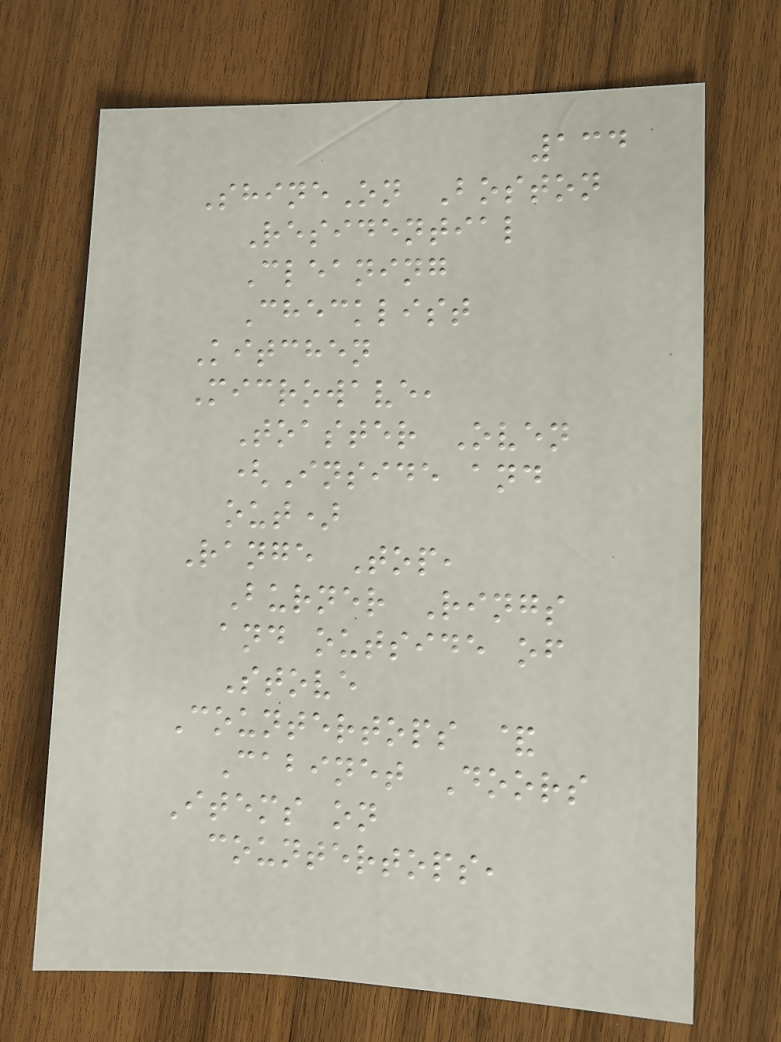134
ShineOn Boston
Residential
Cleaning
Checklist
Kitchen
Microwave,
Toaster Oven
(Inside and
out)
Range Top,
Burner Rings
and outside of
Stove
Countertops &
Cabinet Doors
Items on
countertops,
